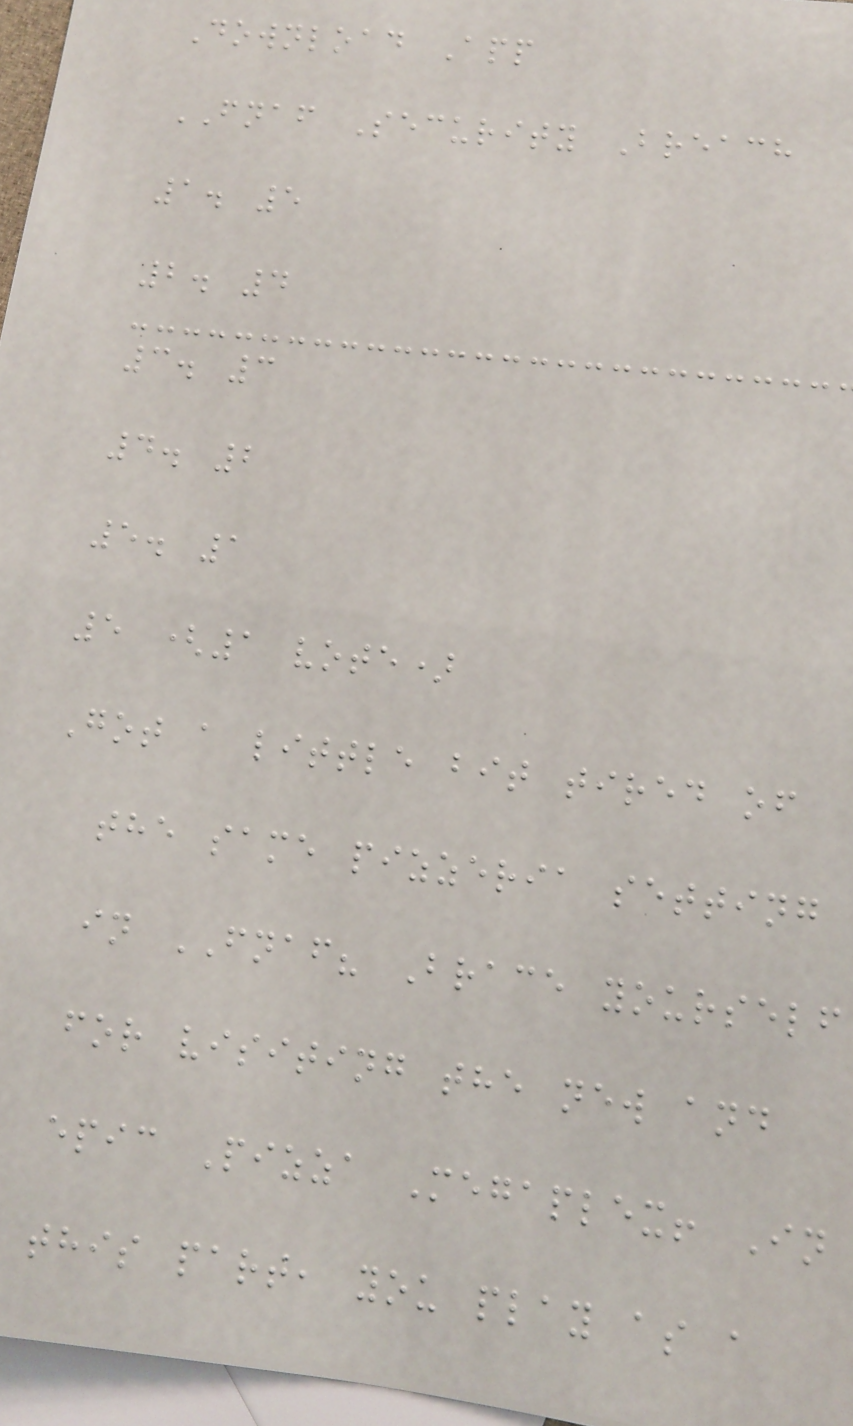Download App
FNAF Security Breach
1. 5
2. 4
3. 3
4. 2
5. 1
5 (1 vote)
Got a little bit tired of
the same pizzeria setting
in FNAF? Brace yourself
for visiting the new and
epic Pizza Megaplex! In
this part, you play as a
